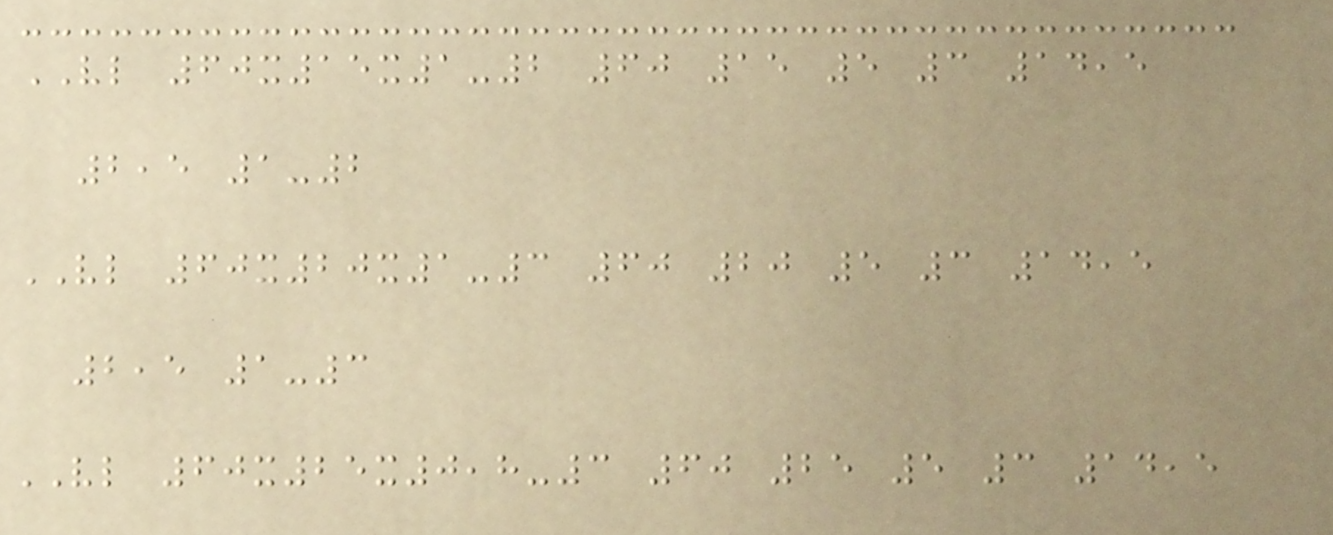VL 60x15x1-2 60 15 5 3 14,5
2,5 1-2
VL 60x20x1-3 60 20 5 3 14,5
2,5 1-3
VL 60x25x0,8-3 60 25 5 3 14,5
